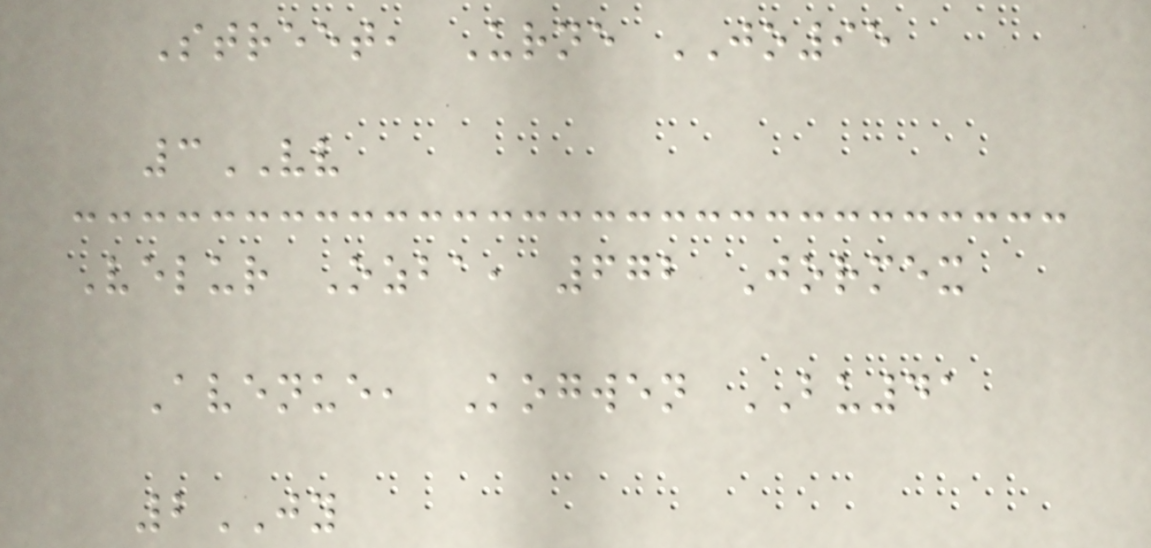Street, Urne JO95
3VV
Velur Ozba, 672 Jormex
Avenue, Kogwen BU41
2JY
